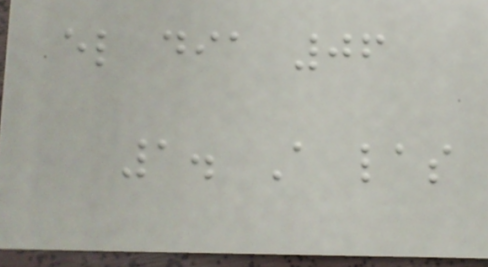el dia 06
1. A las
